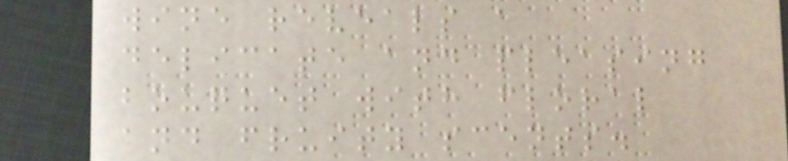wine reveals a
delicate and pleasing
bouquet with floral
and fruity scents.
